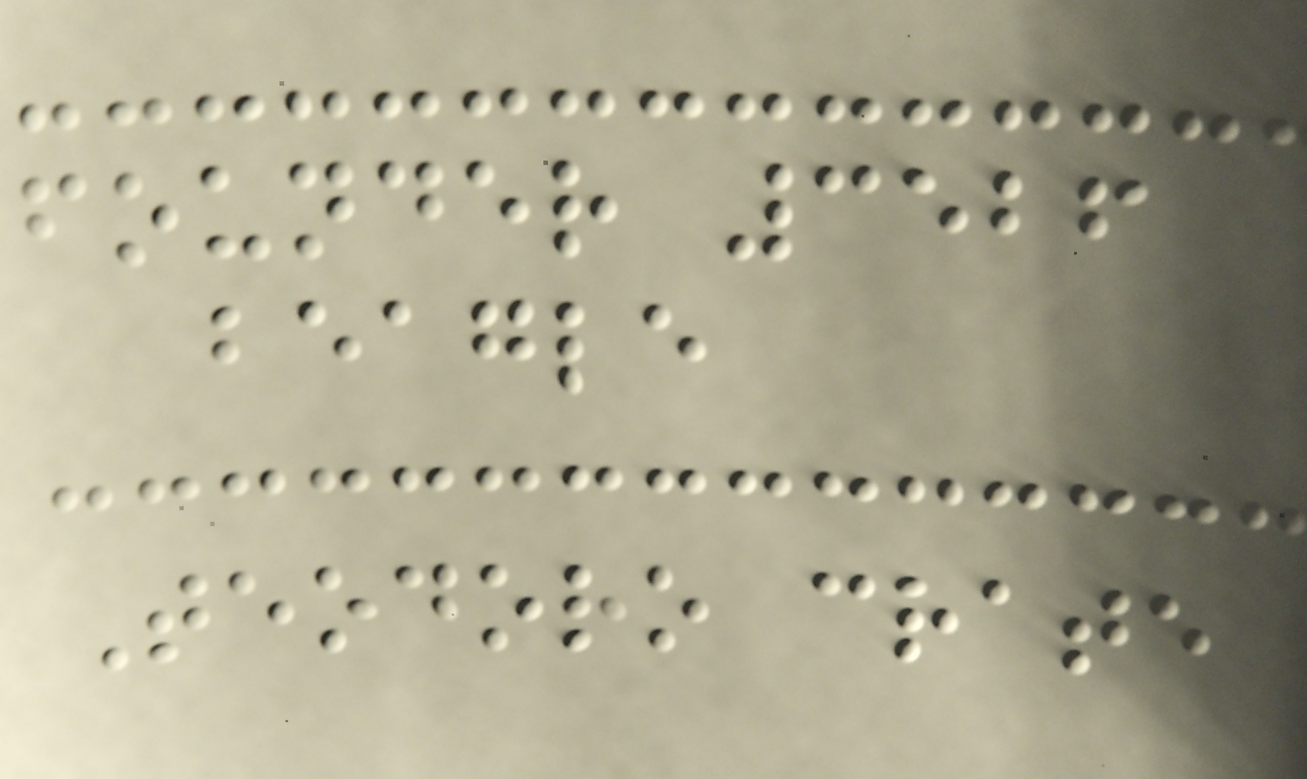founder 3526
beagle
Teodoro crate
